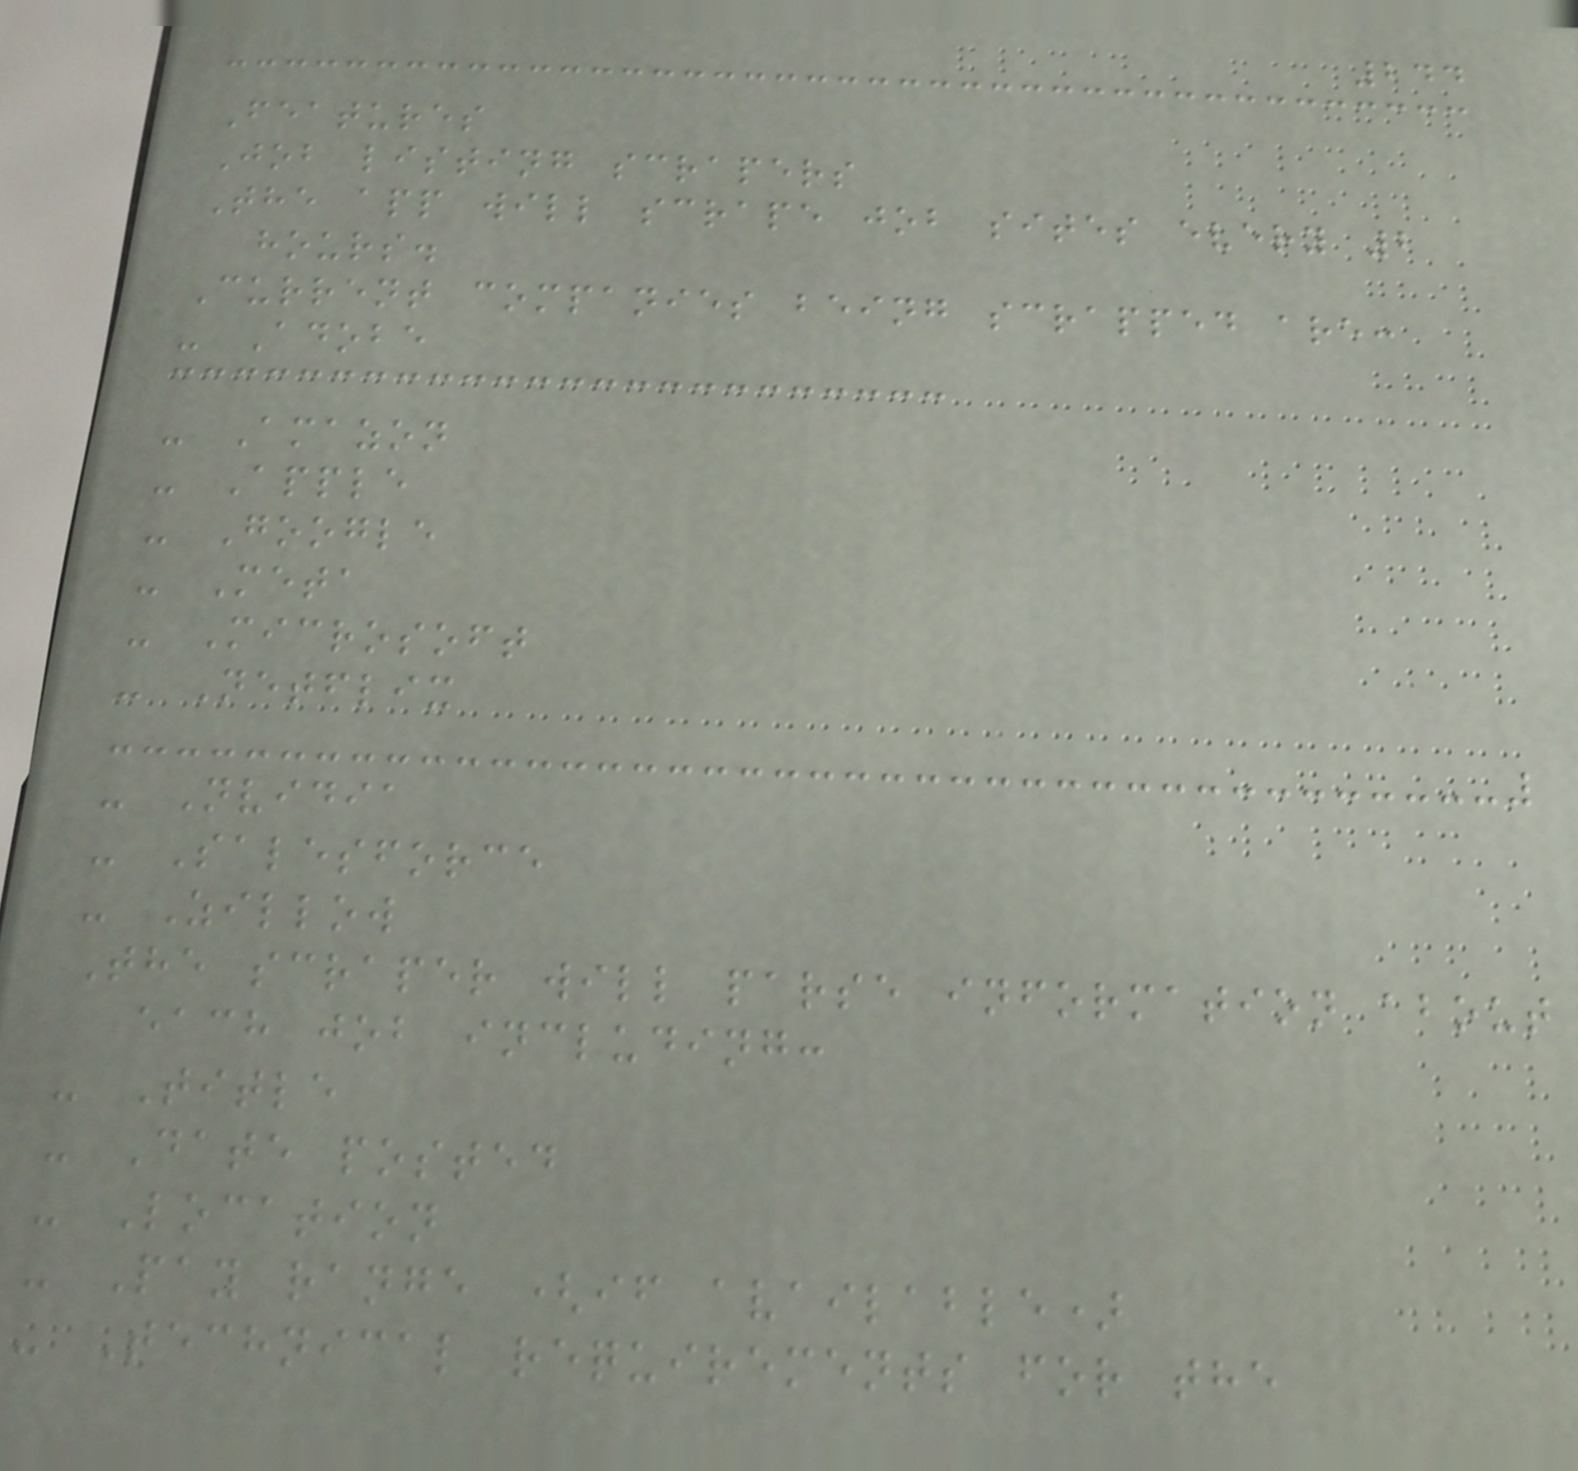244
Features
Job listing scrapers
The app will scrape job sites every 2
hours.
Current companies being scrapped are:
- Adobe
- Amazon
- Apple
- Google
- Meta
- Microsoft
- Netflix
- Nvidia
- Salesforce
- Zillow
The scraper will parse information about
each job including:
- Title
- Date posted
- Location
- Pay range (if available)
- Technical requirements for the
